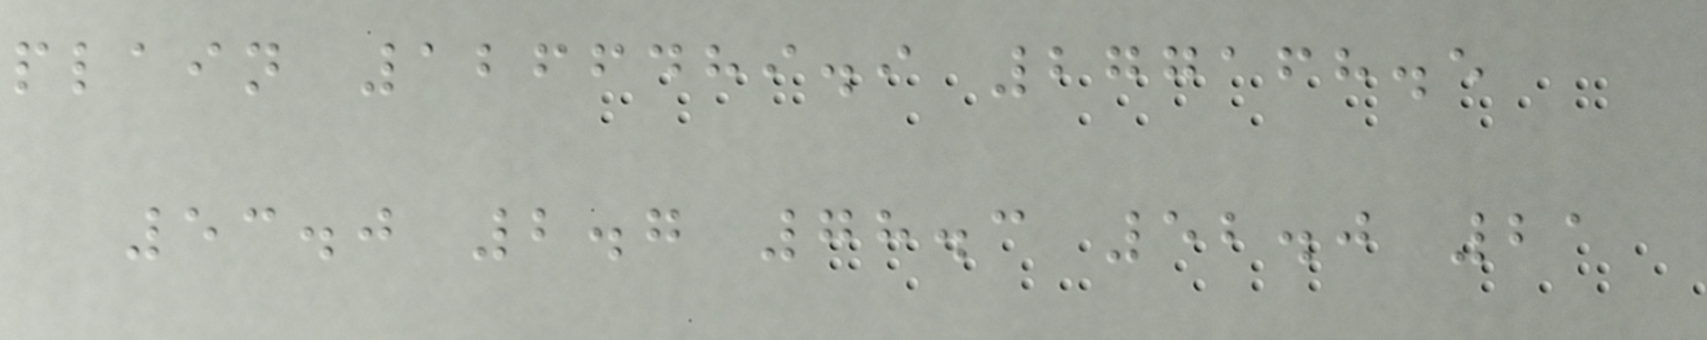plain 1266489.9 277168.5
53.0 2.7 78.3 52.0 21
